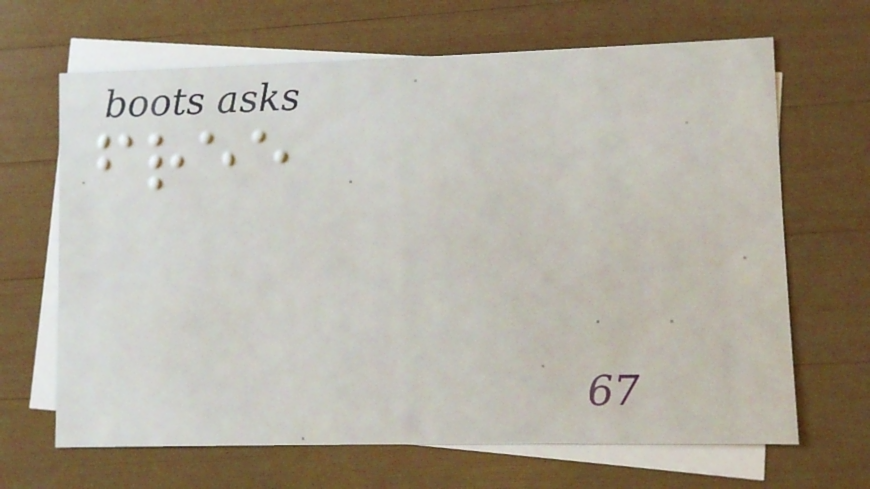free
